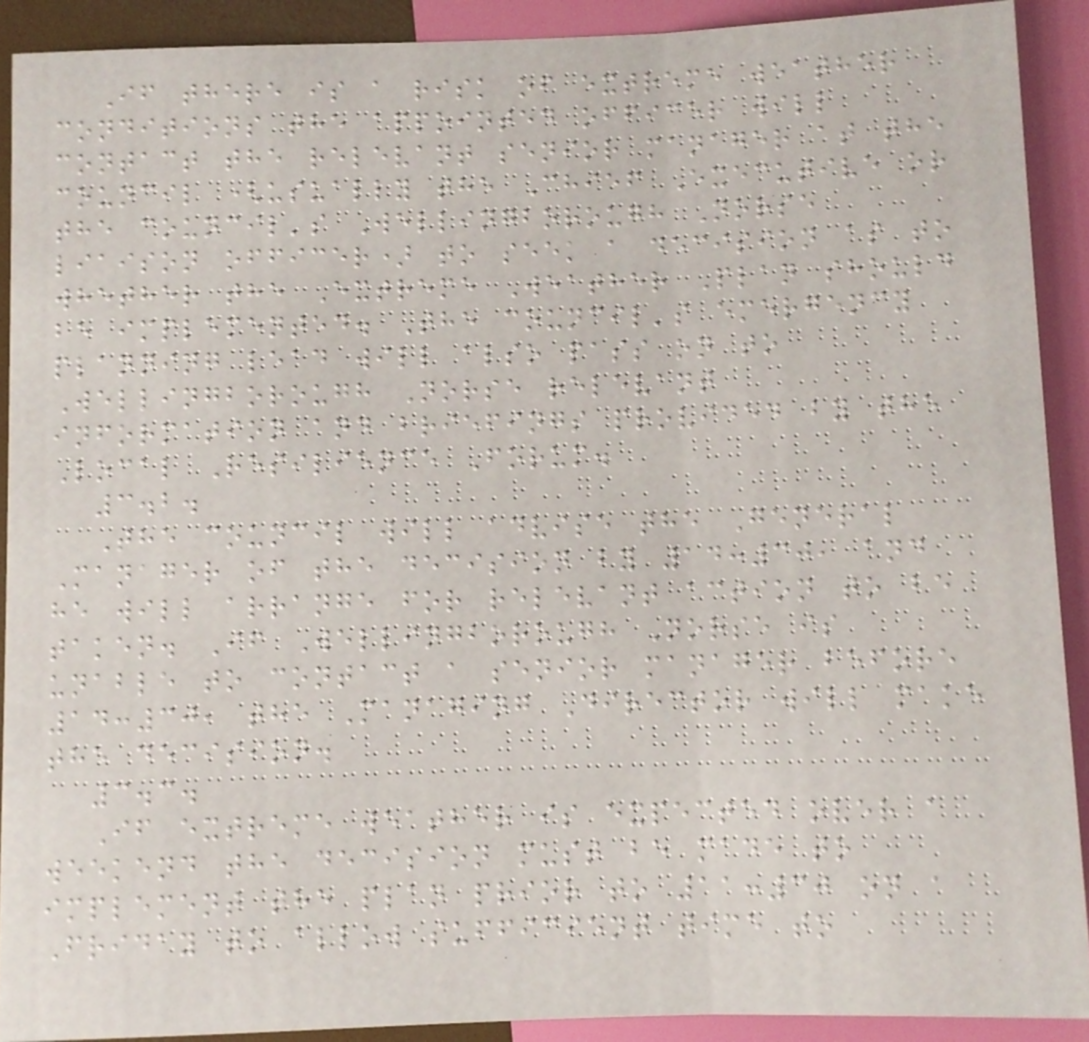If there is a risk of extreme weather
conditions the appointed officer will
contact the relevant senior manager at the
council (usually the Chief Executive or
the council's Wellingborough Norse
liaison officer) to seek a decision as to
whether the Extreme Weather Plan should
be implemented. The council's emergency
planning lead will also pass on to
Wellingborough Norse relevant
information and briefings provided by the
Local Resilience Forum.
3.2.
The council will advise the General
Manager of the decision by 14:30, and
he will arrange for relevant action to be
taken. If Wellingborough Norse is
unable to contact a senior manager before
14:30, the Managing Director will make
the decision.
3.3.
If extreme weather is expected over a
weekend the decision must be made to
implement the plan prior to 11:30 on a
Friday to allow sufficient time to
